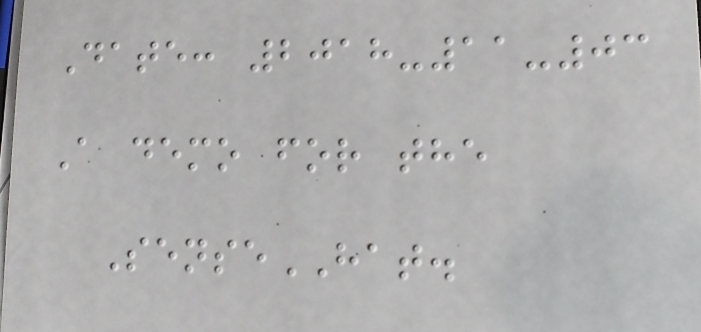Date: 2018-11-03
A demo for the
SenseHAT.
